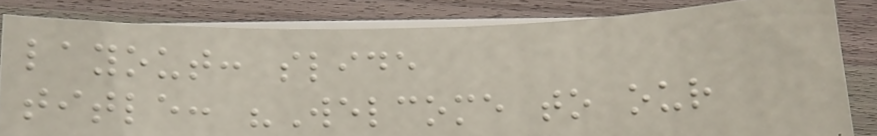layout: slide
title: "Welcome to our
